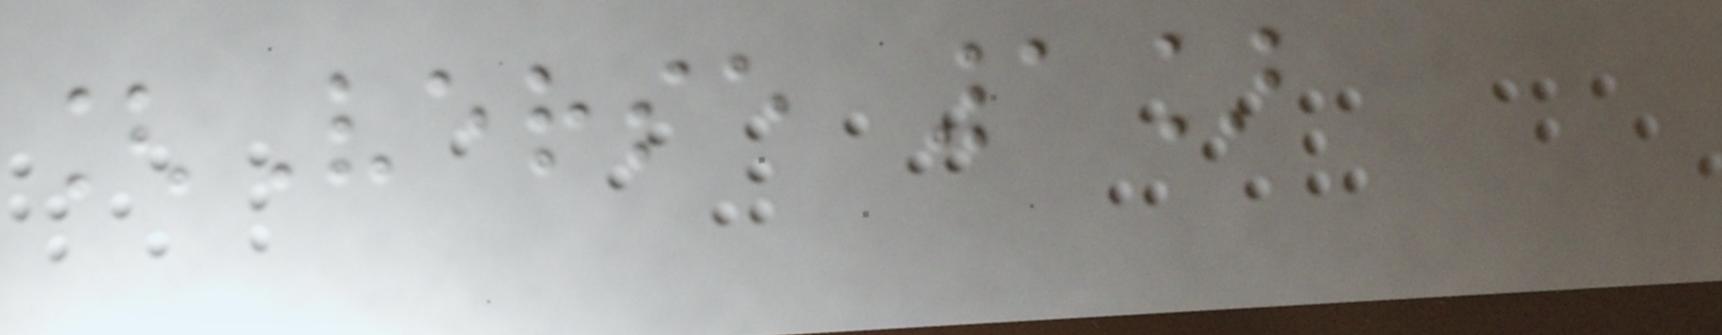[Verse 1]
